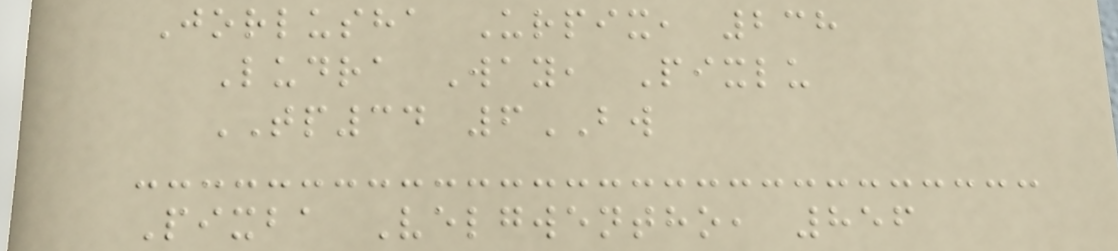Jorlusha Urpix, 238
Ludra Way, Pixlu
TP34 6BW
Pixba Velgwentho, 856
